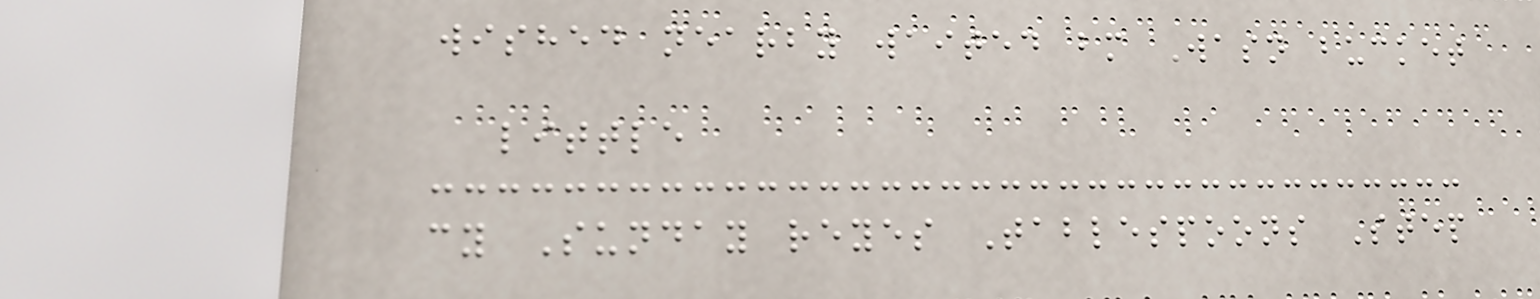wished nearby waited bm Wasn bucket
little
cy Sunday reyes Tablespoons Step
